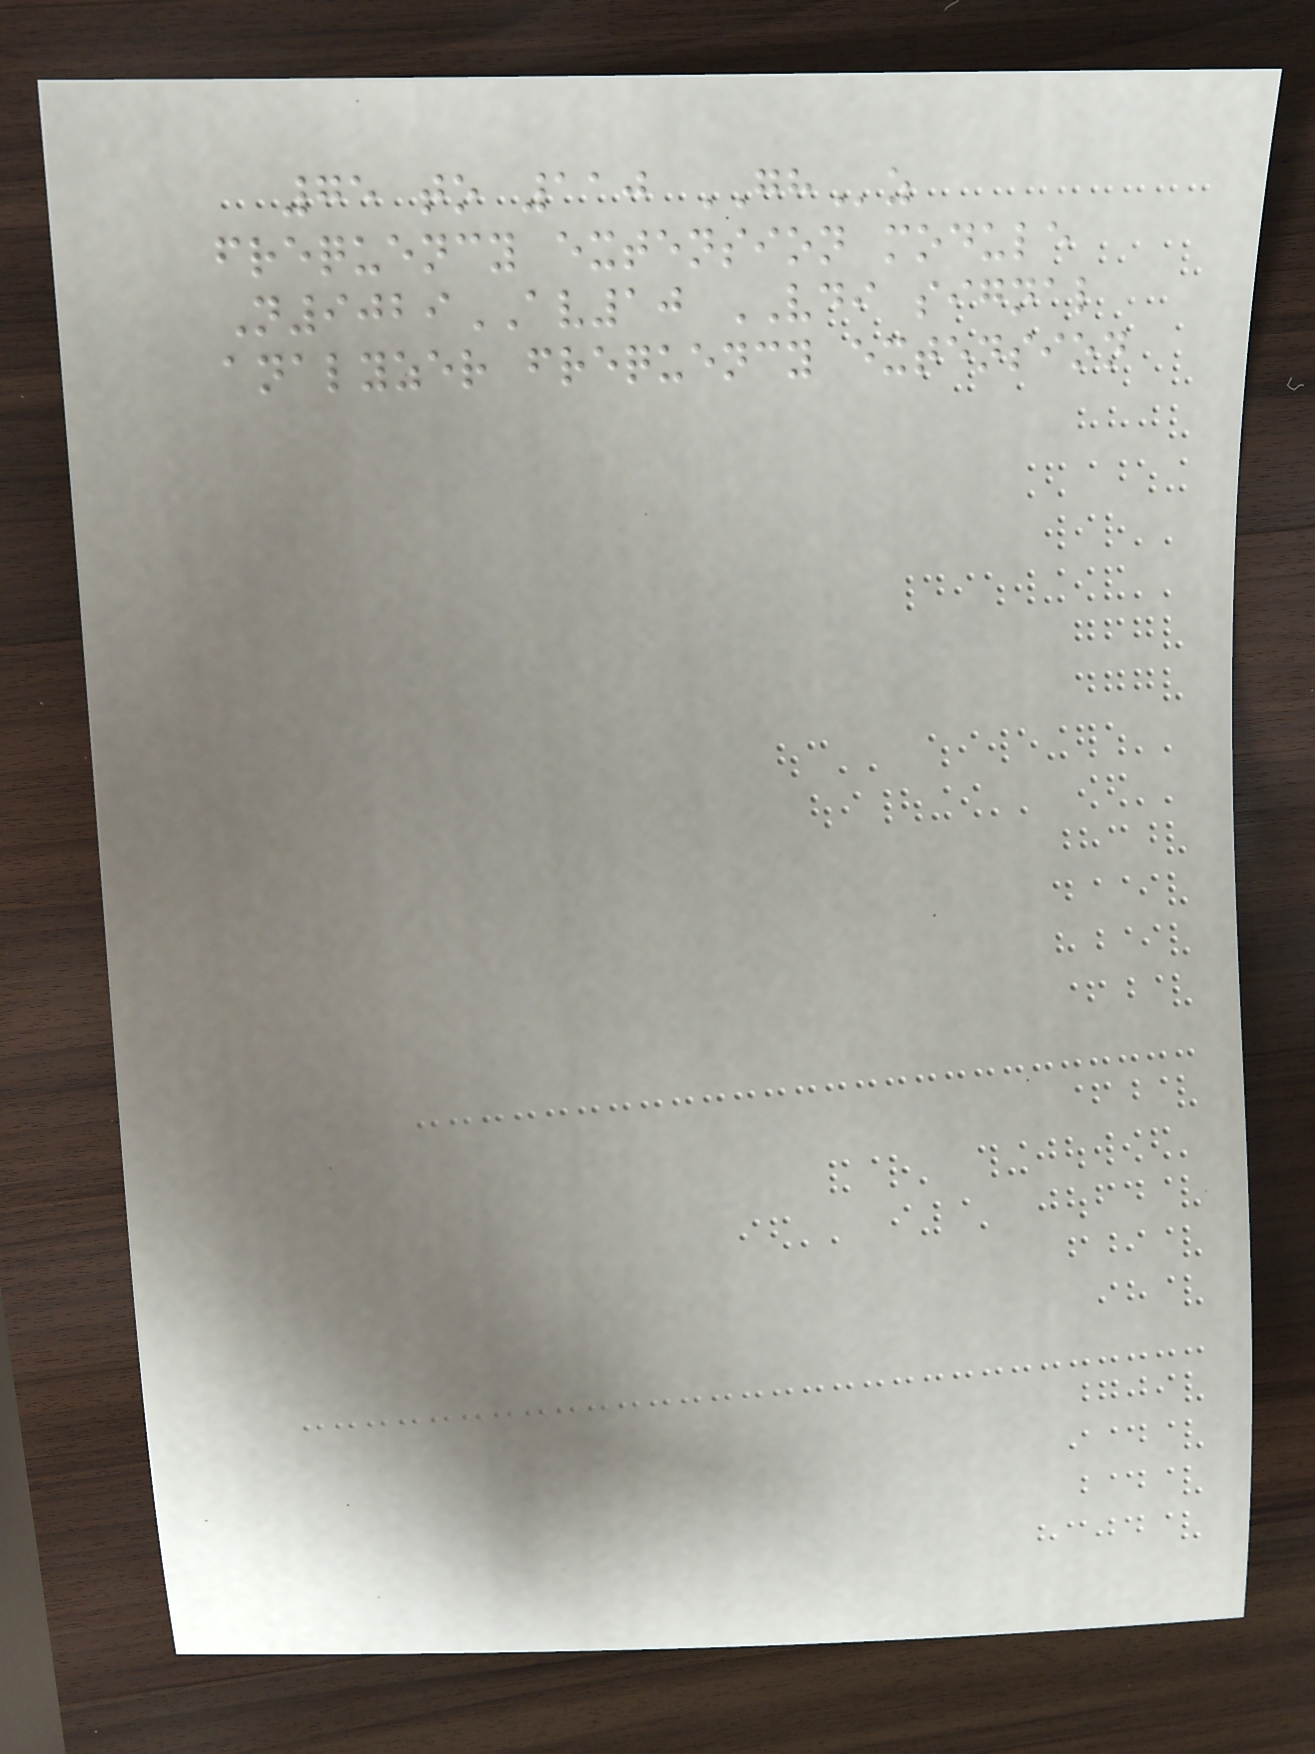75 to 110 GHz
frequency extension module
N9029AV10 VDI signal
analyzer frequency extension
